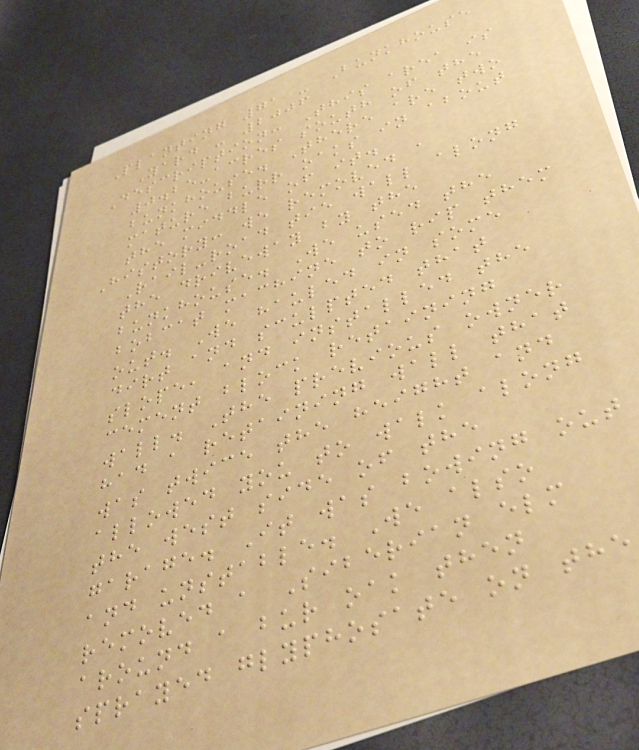Planting 71 - Bunkhouse
Yard - 2006
Description: This area is
0.25-acres south of the
bunkhouse. There are two
mature burr oaks in about
the middle of it.
History: we removed a
Rail-road tie wall along
the driveway by the
bunkhouse. We used the
bobcat machine to rip them
out. We hauled in some
dirt and sculpted that
slope, and installed the
cement block retaining
wall. The previous owner
had a retaining wall that
was twice the height and
allowed you to walk along
the west side of the
garage. It was bowing out
and unstable. We also
removed a Siberian elm
around a bur oak then
sprayed glyphosate on the
